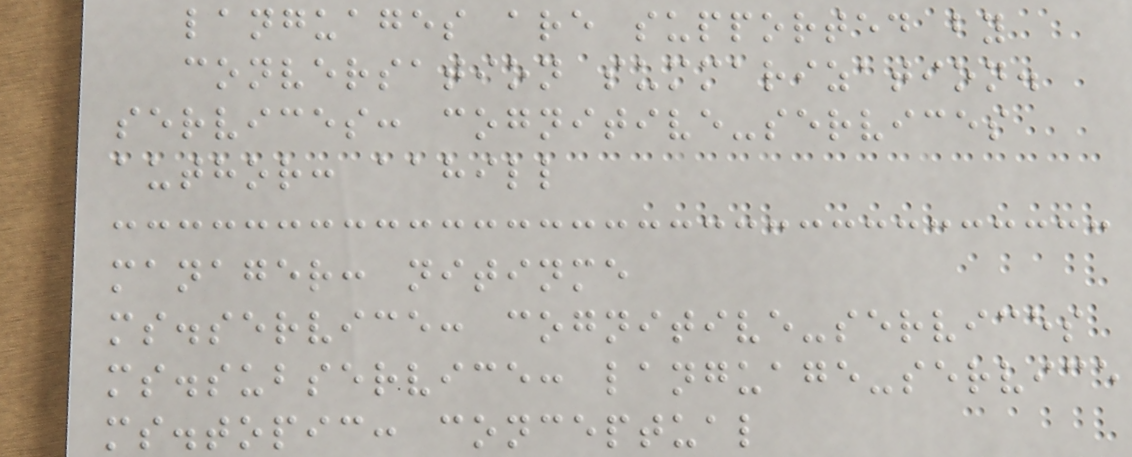languages are supported by
conversation summarization.
services: cognitive-services
author: aahill
manager: nitinme
ms.service: cognitive-services
ms.subservice: language-service
ms.topic: conceptual
